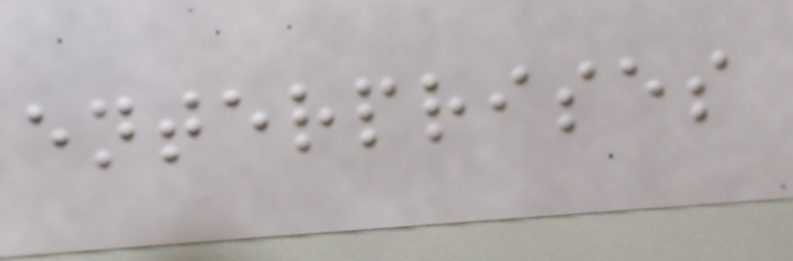enterprises
